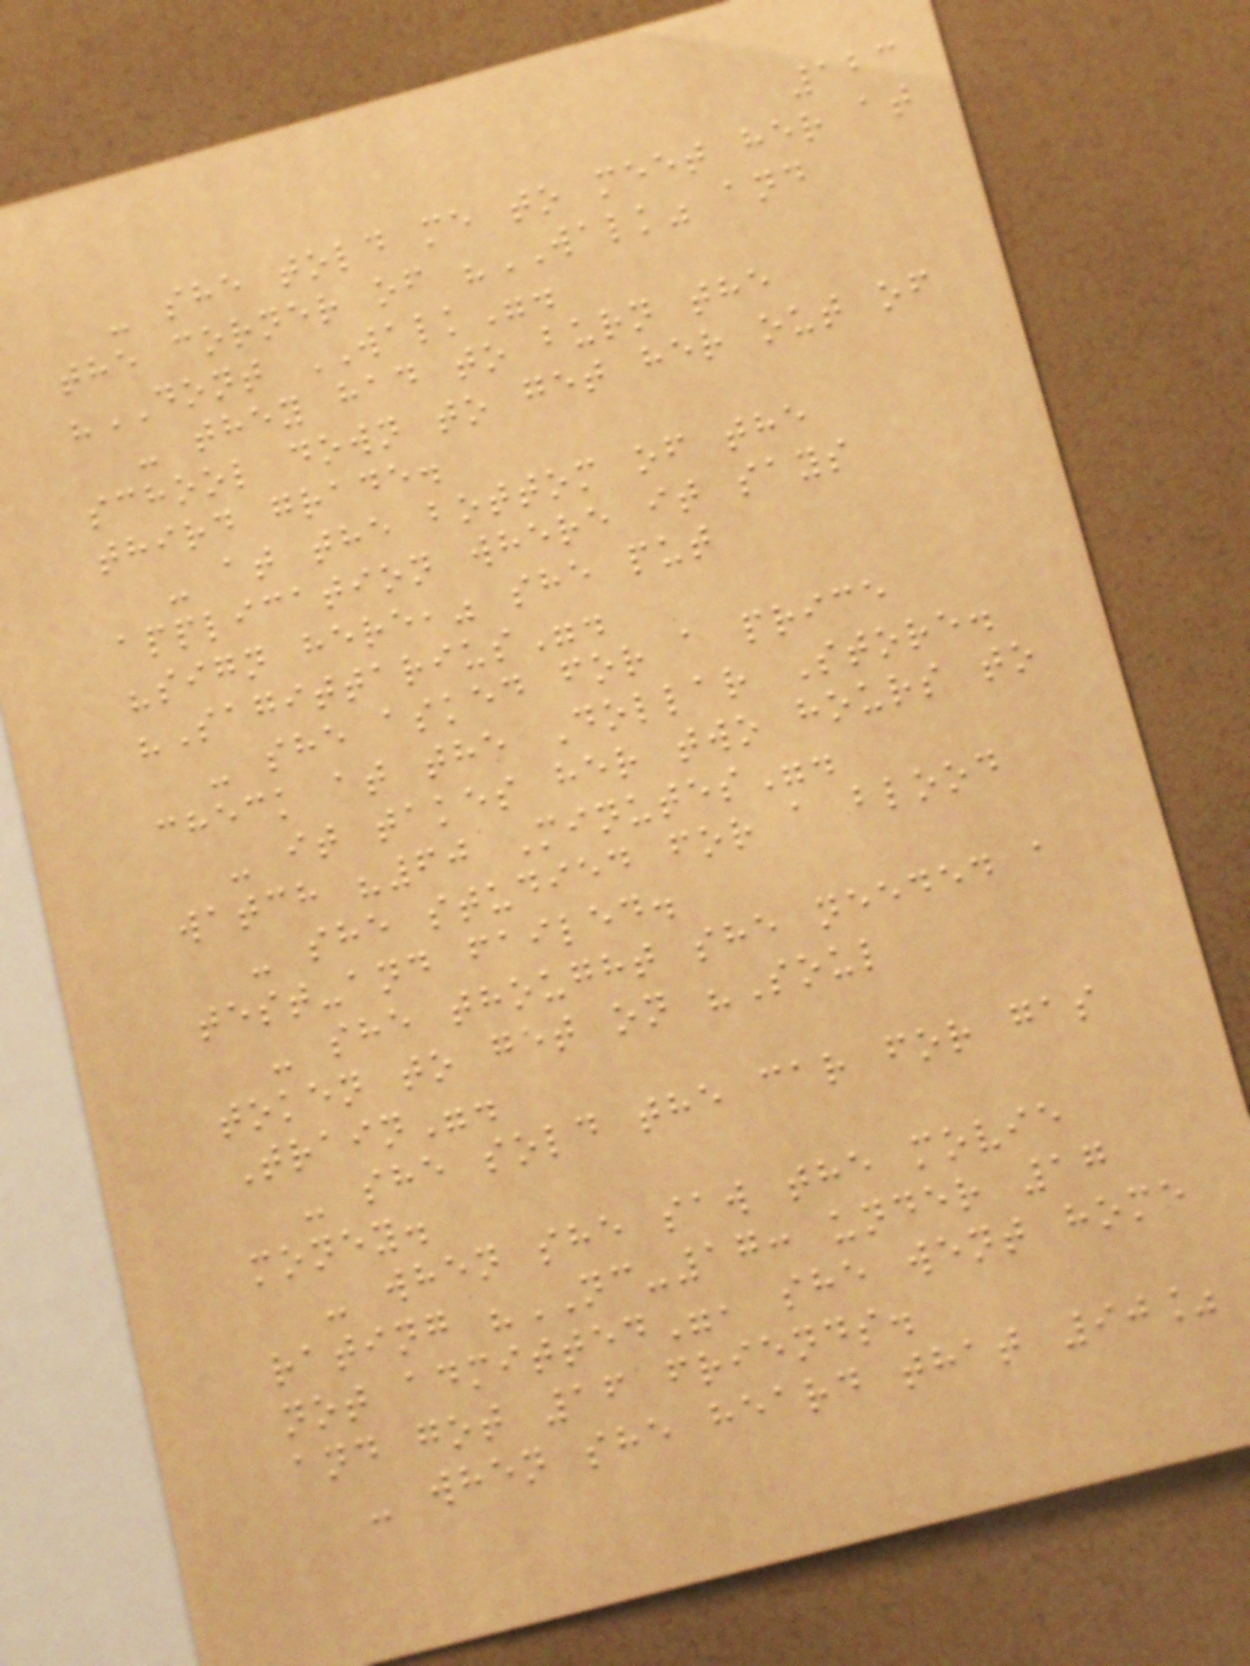123
- she told me to meet her at
the corner of "WALK" and
"DONT WALK".
- they had to burn the
school down to get her out of
third grade.
- at the bottom of the
application where it says
"sign here," she put
"Sagittarius".
- she asked for a price
check at the Dollar Store.
- it takes her two hours to
watch "60 Minutes".
- she studied for a blood
test-and failed.
- she thought she needed a
token to get on "Soul
Train".
- she sold the car for gas
money.
- when she saw the movie
rating "NC-17: under 17
not admitted", she went home
and got 16 friends.
- when she heard that 90%
